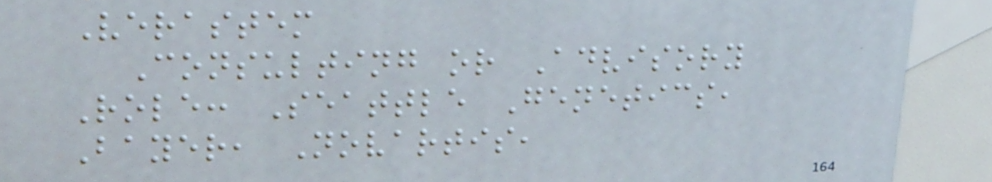Verastem
Consulting or Advisory
Role: Seattle Genetics,
Bayer, Novartis,
